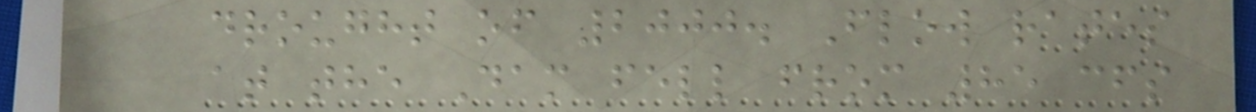drought of 2000. Flow rates
at the Dam fell from 85 cfs
